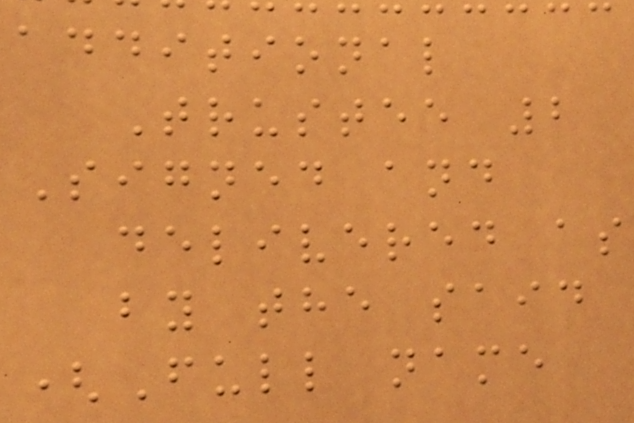additional
Trustee 2
Signed and
delivered as
by the said
(Full name
